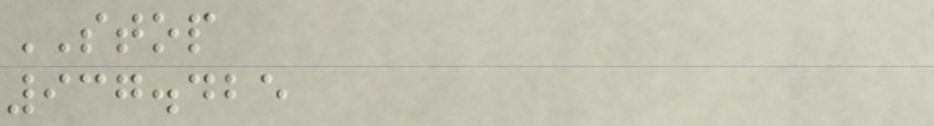STOP
937.425
